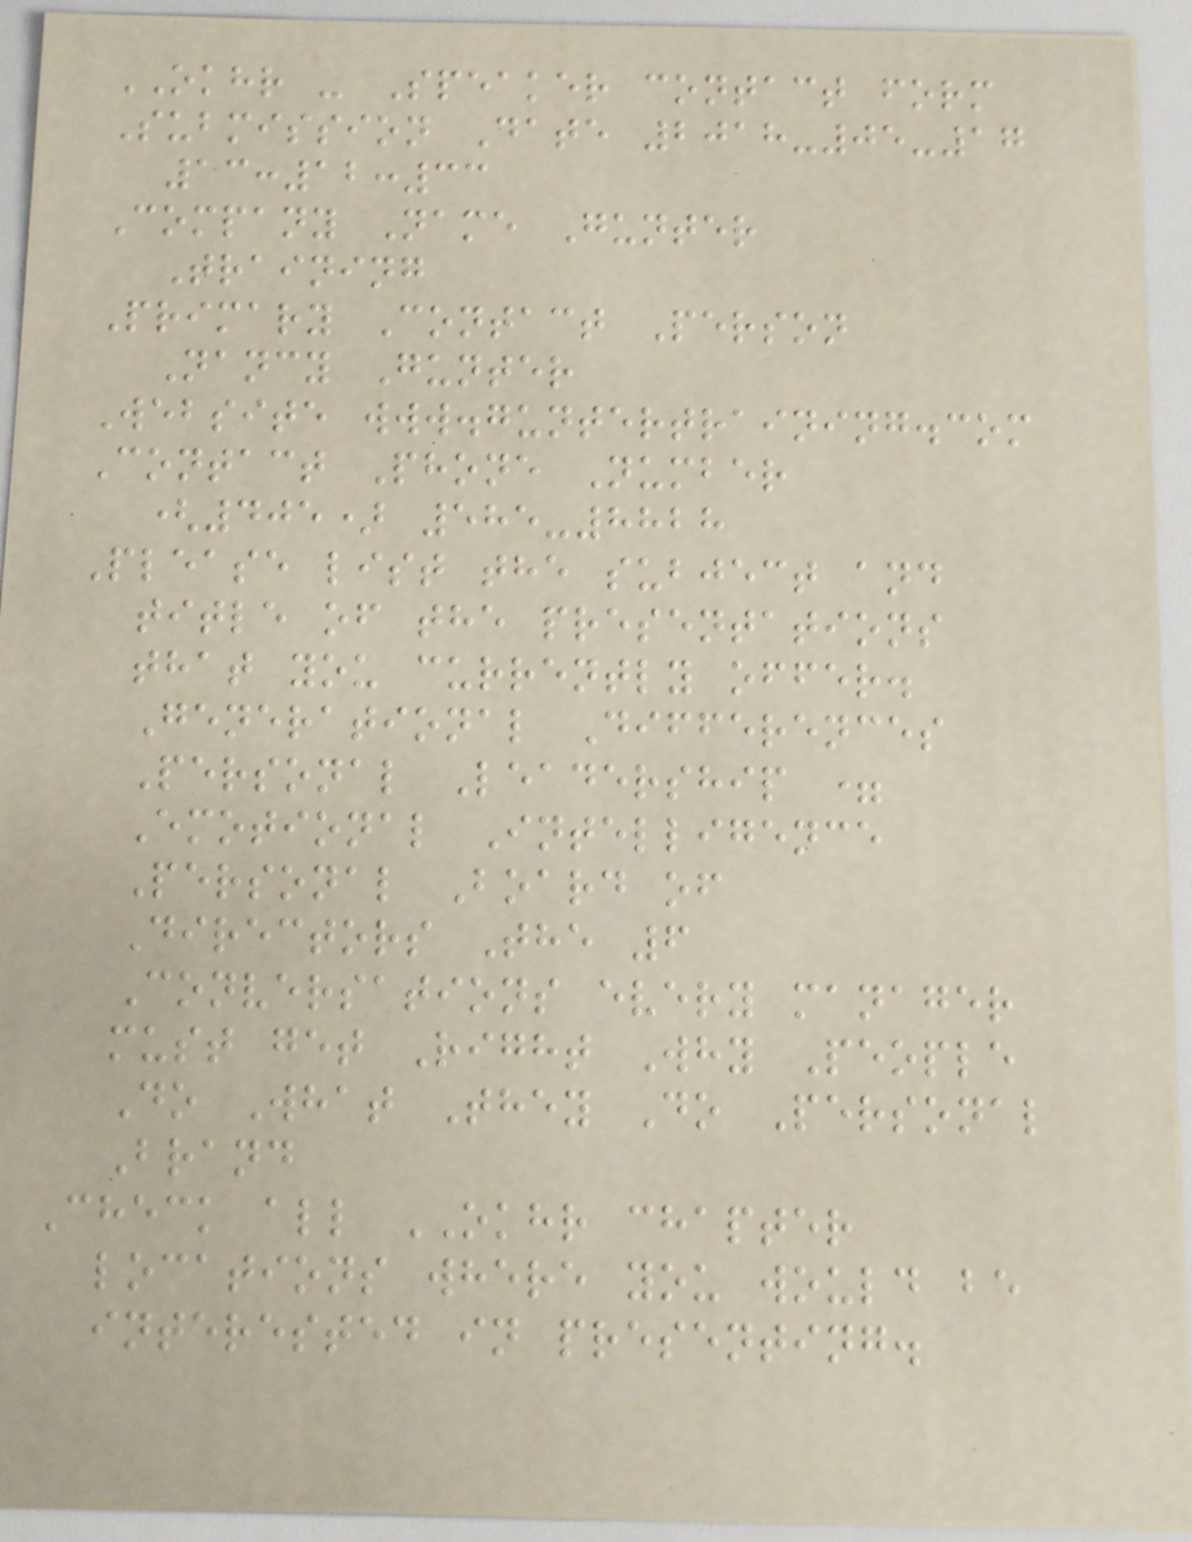OKHR - Speaker contact form
Submission Date 2018-05-17
13:12:33
Company Name Gunter
Training
Primary Contact Person
Nancy Gunter
Website www.guntertraining.com
Contact Phone Number
(405) 585-8828
Please list the subject and
title of the presentations
that you currently offer.
Generational Differences
Personal Leadership =
Emotional Intelligence
Personal Board of
Directors The 6
Conversations every manager
must get Right Why People
Do What They Do Personal
Brand
Check all OKHR chapter
locations where you would be
interested in presenting.
